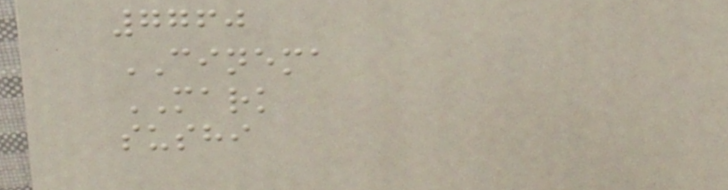7760
CINEMA
MARK
sushi
